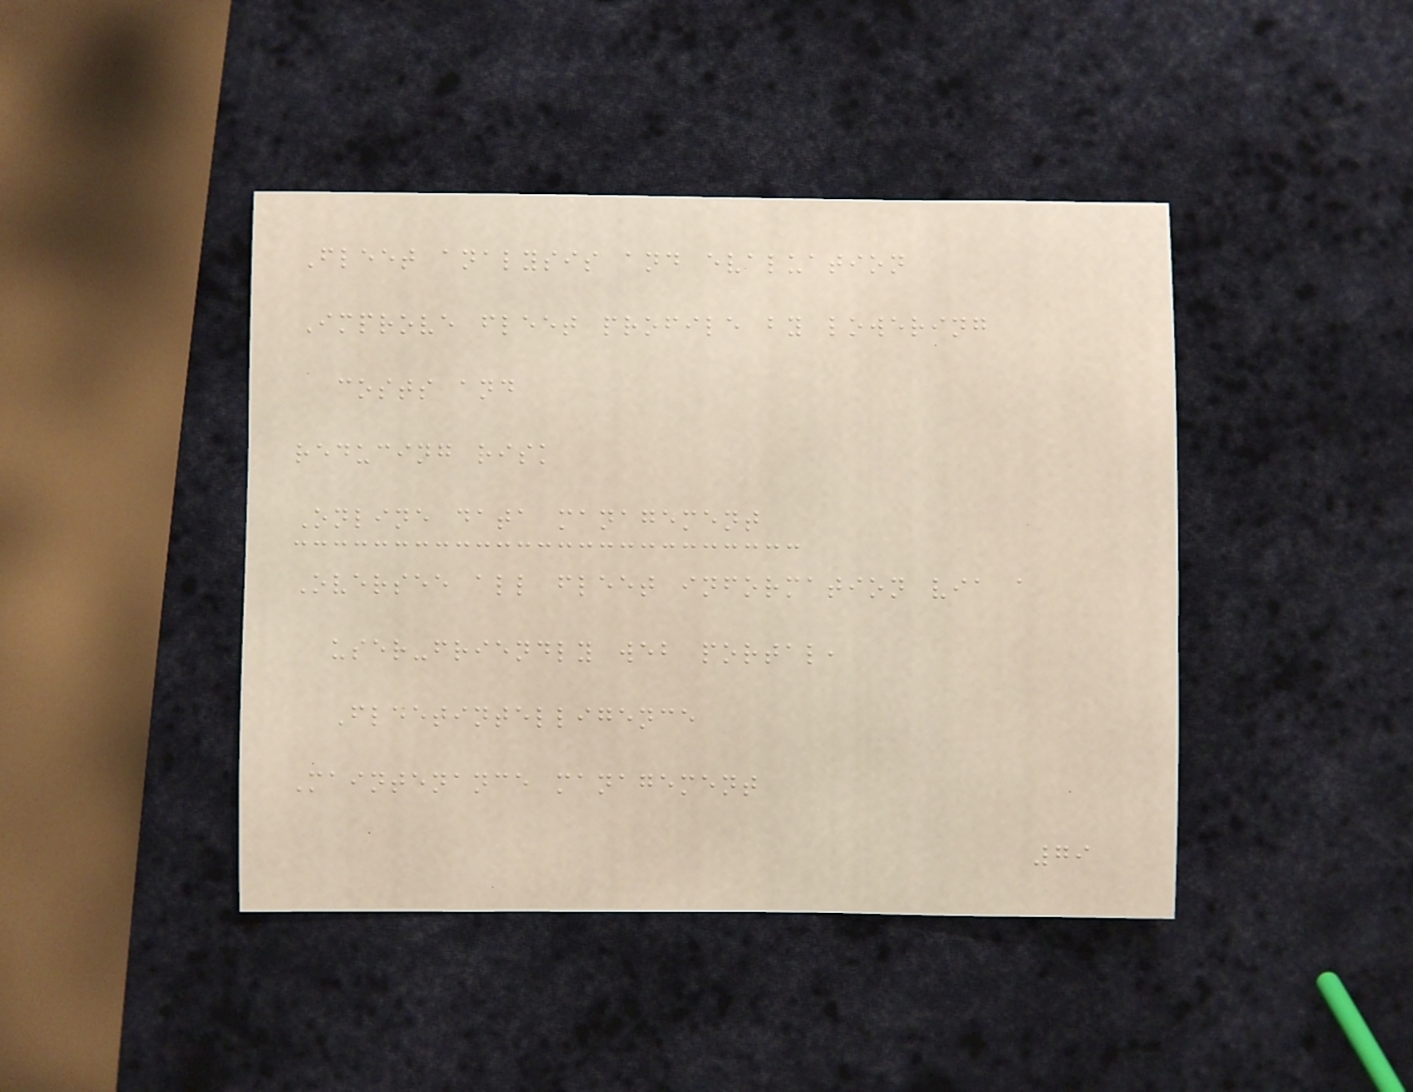Fleet analysis and evaluation
Improve fleet profile by lowering
costs and
reducing risk
Online data management
Oversee all fleet information via a
user-friendly web portal,
Fleetintelligence
Maintenance management
79
